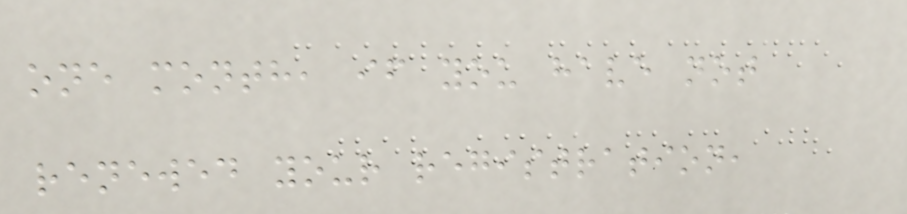one month, if you have not
renewed your registration,
